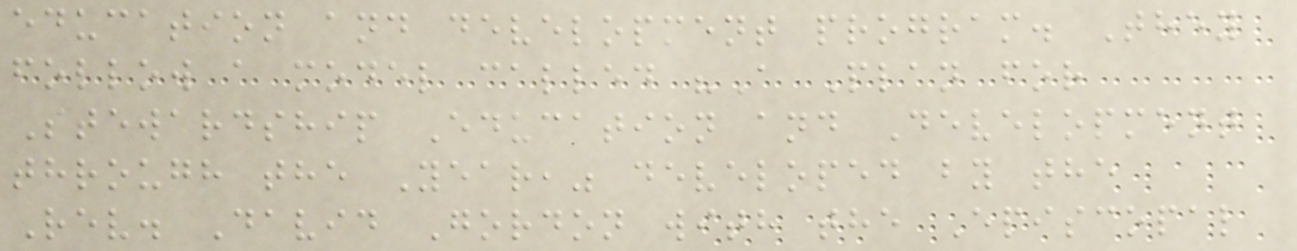education and development program. They
follow a model called "A Plan for
Stewardship Education and Development
through the Year," developed by the
Rev. David Gordon with the Episcopal
